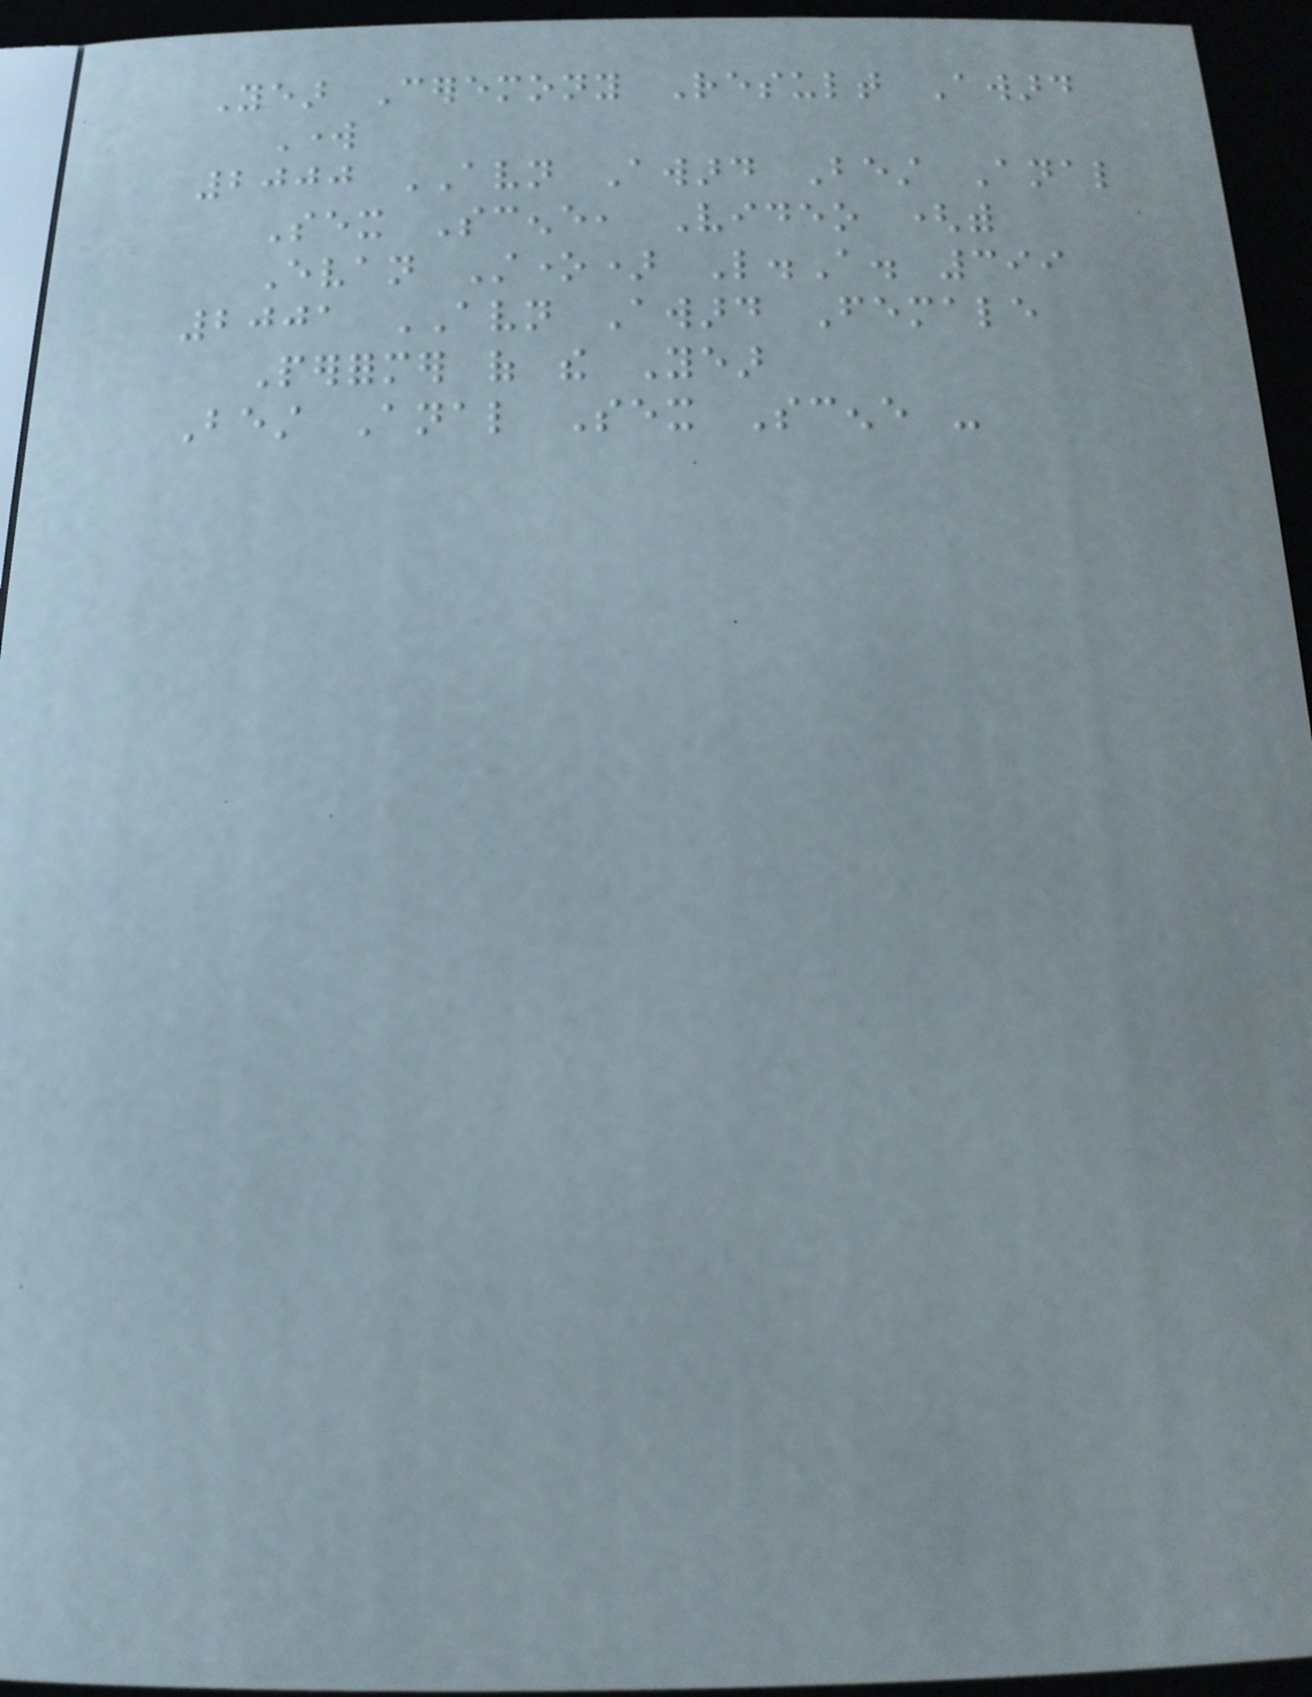Year Ceremony Result Award
Work
2000 AVN Award Best Anal
Sex Scene, Video (with
Evan Stone) L.A. 399
2001 AVN Award Female
Performer of the Year
Best Anal Sex Scene -
